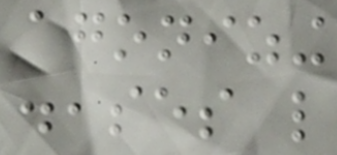agonizing
diseases like
